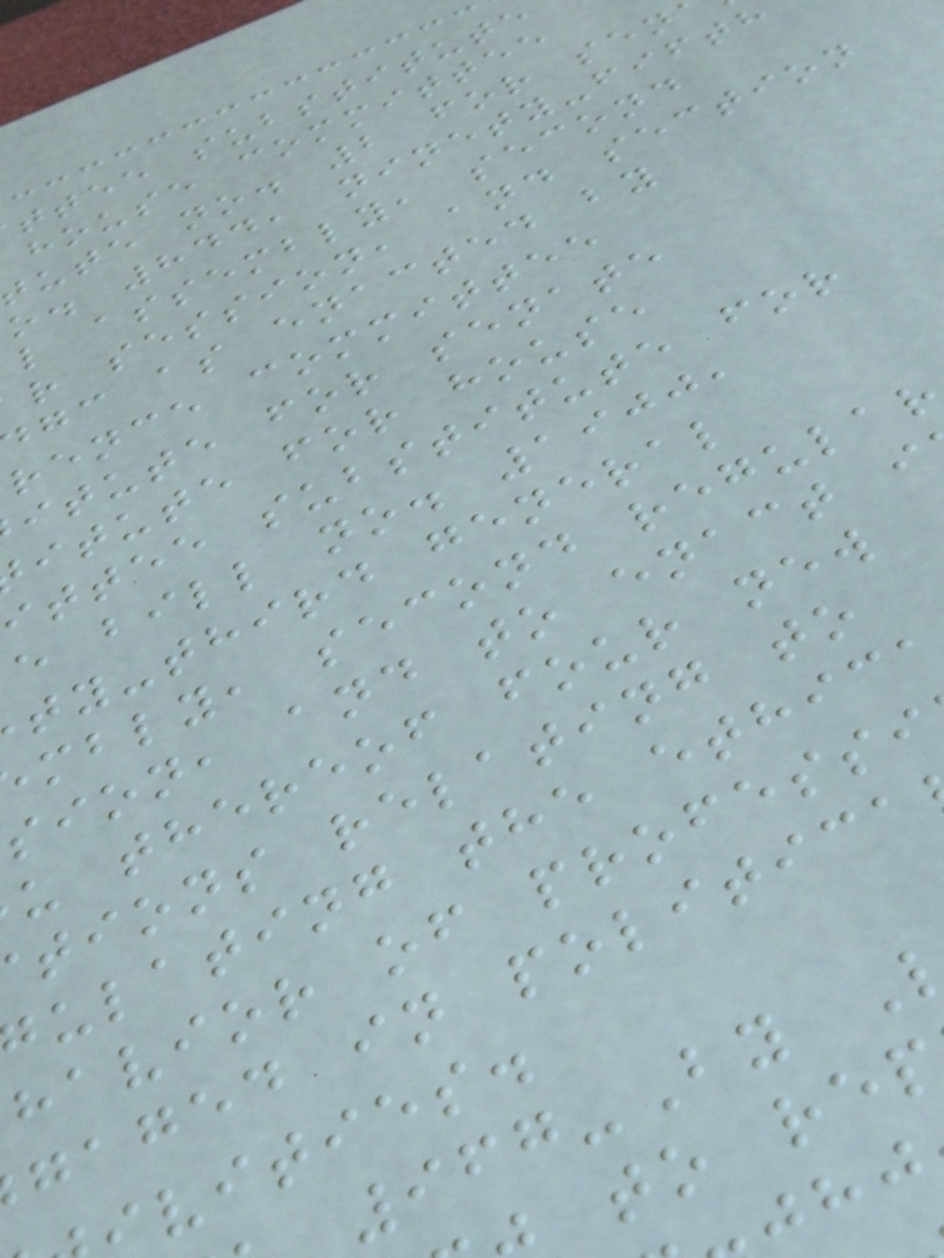ttee substitute
house committee
ute no. 2 for sen
o. 844, ninety-fifth
l assembly, second
r session, and section
gc as enacted by
rence committee
itute for senate
itute for house
ittee substitute for
e bill no. 1900,
ty-third general
mbly, second regular
sion, and to enact i
u thereof four new
tions relating to
ulating the ethic
havior of professi
gaged in politica
vities.
967-By
to re
